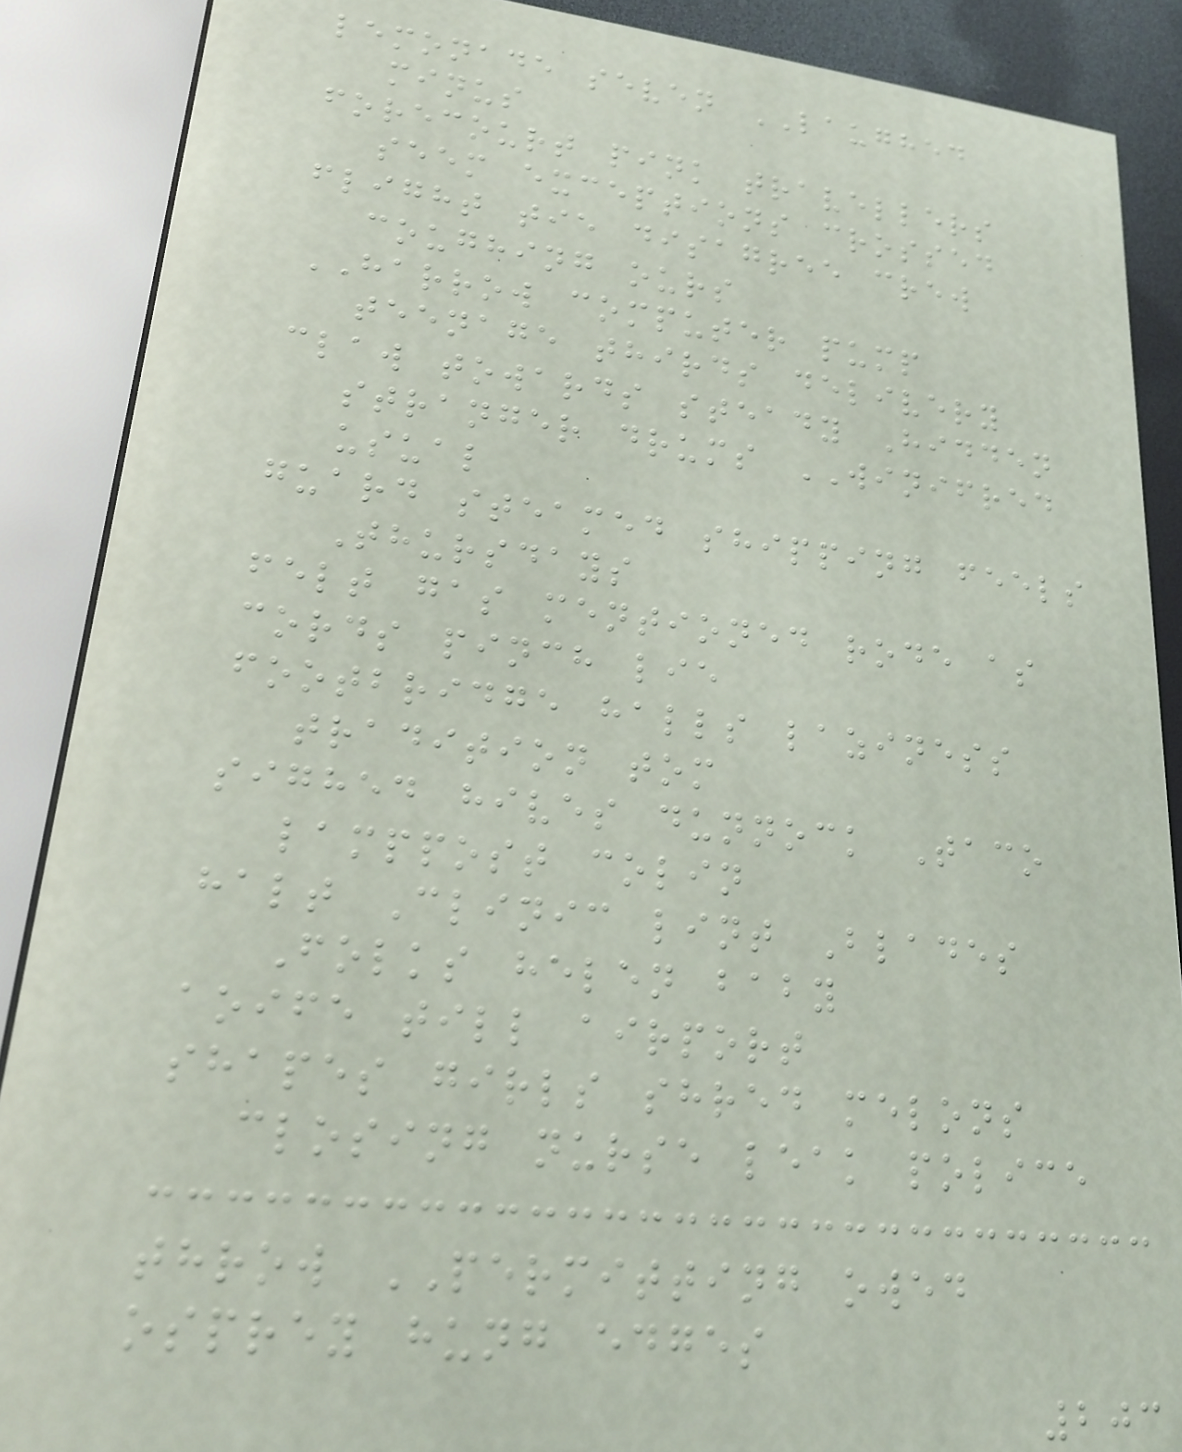lemonade seven LAUGHED
minus
forecourt pink travellers
seem exceptions crossed
flight tie disagree crew
coughing ours
HARROW computer pump
teenage thirds delivery
claw towards steady Hidden
stranger drums WINIFRED
usual
guard steamed shipping feels
Thursdays
felt gas mentioned rode as
cords pinch lie
footbridge halls laziness
tradition tom
sighed hives dunnock Taco
lamppost colin
halt Clinic lint Blades
Folks helen baby
aoife till airport
shapes girls shred melons
closing nurse leak police
throw PERMITTING owed
osprey hung edges
203
